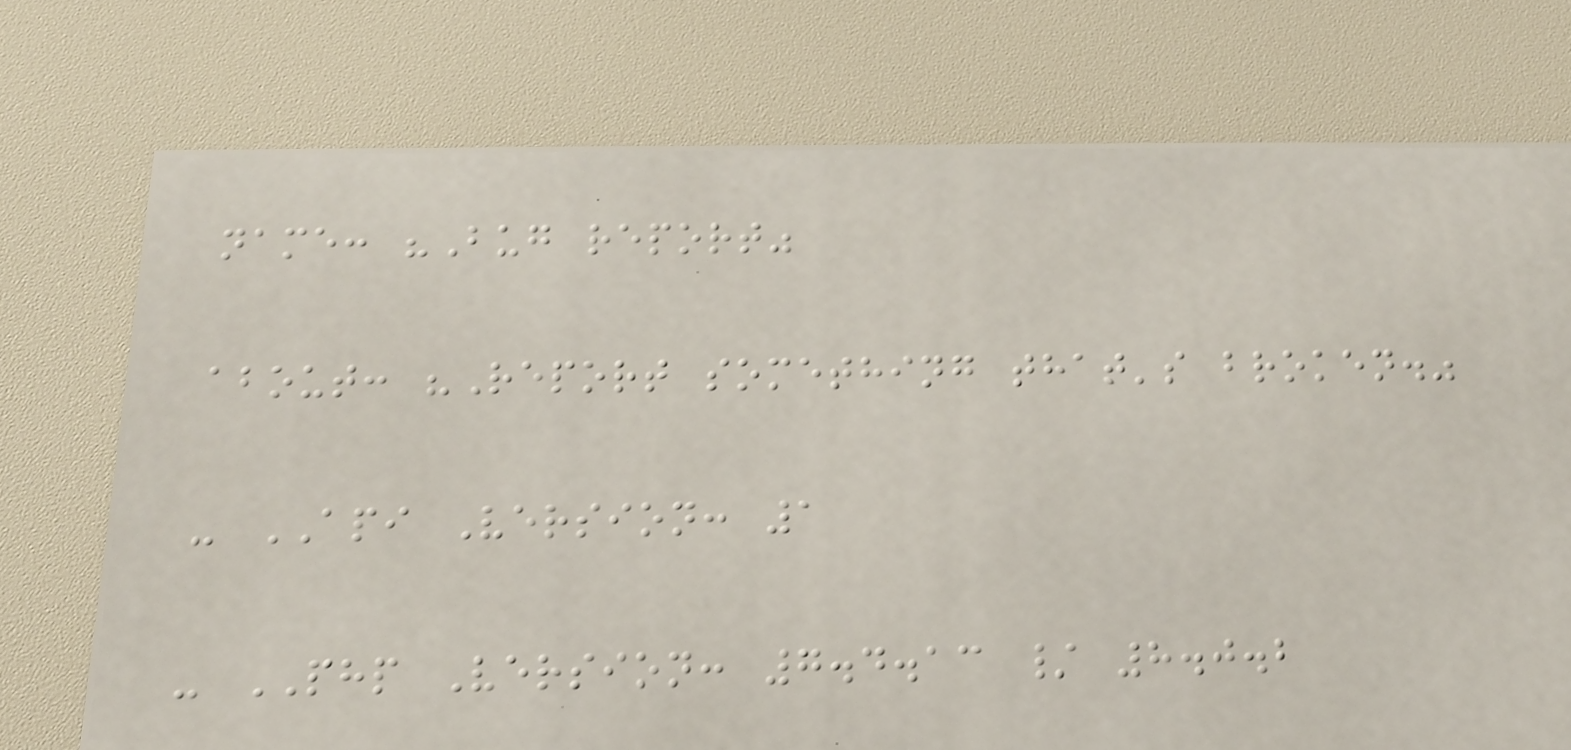name: "Bug report"
about: "Report something that's broken."
- API Version: 1
- PHP Version: 7.4.13 / 8.0.2
